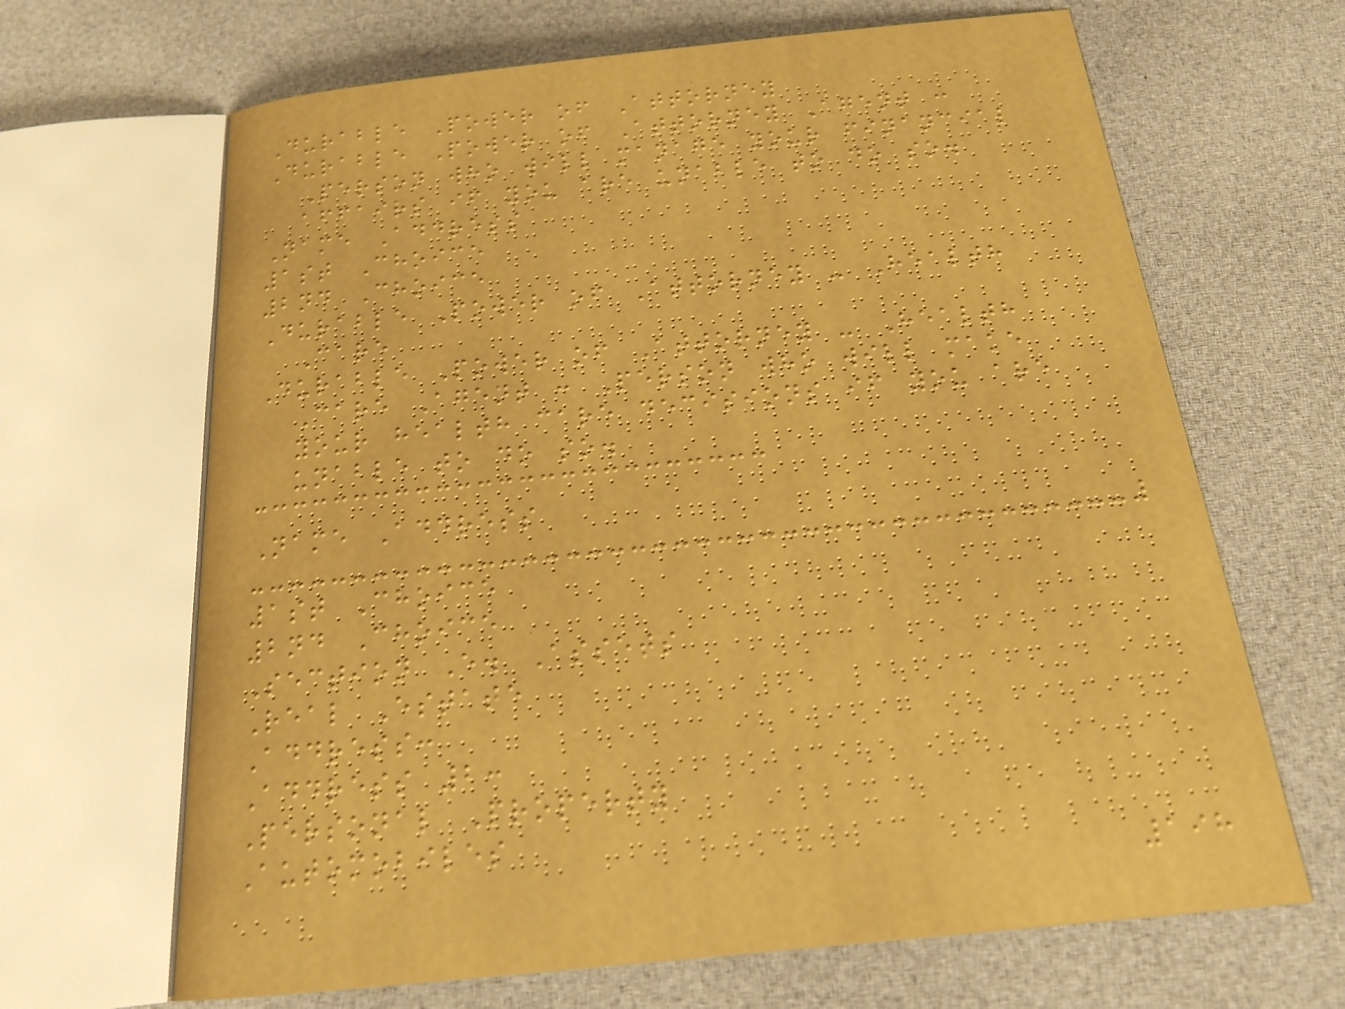Durable Power of Attorney
Durable Power of Attorney Agent :
Person who will manage your financial
affairs if you are unable to do so.
Name Address
1st Choice
2nd Choice
Durable Power of Attorney - Health
Care
Durable Power of Attorney - Health
Care Agent : Person who will make
your health care decisions if you are
unable to do so.
Name Address
1st Choice
2nd Choice
Section E. Assets
Real Estate
Address:
Address 2:
Personal Property
Automobiles
198
